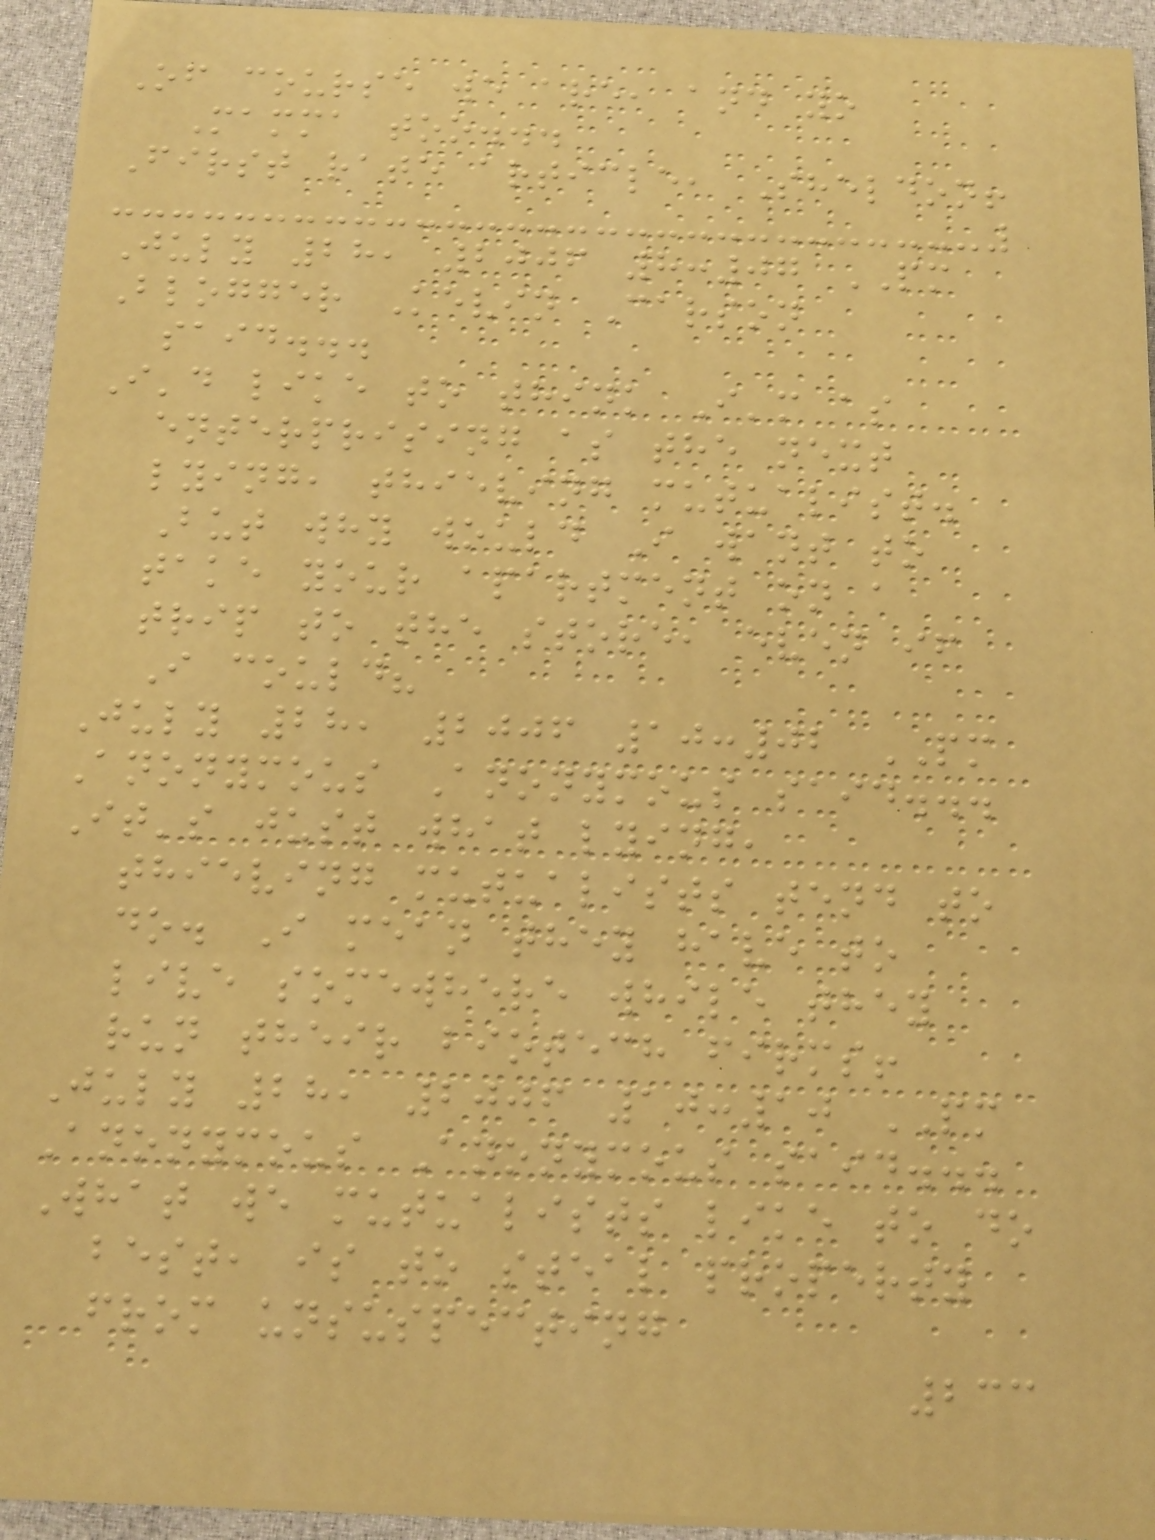Of course we are, and yo
Mamma too...
First rate article, Sheldon!
July 28, 2006 8:07 PM
Blogger Kevin Carson
said...
I'd like to think I'm as
enterprising as the next
lying, thieving mutualist.
But why would I want to
take your apartment on a
trip to the store, even if
I could?
July 28, 2006 10:02 PM
Anonymous Anonymous said...
It's just what lying,
thieving mutualists tend to
do. I mean they have to
live somewhere while they
run their biotech firms!
July 28, 2006 10:10 PM
Anonymous Anonymous said...
What we mutualists like to do
best, is to steal property
from unsuspecting
233
